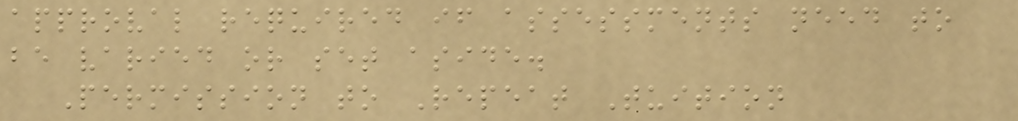approval required if assessments need to
be varied or set aside.
Permission to Repeat Tuition
